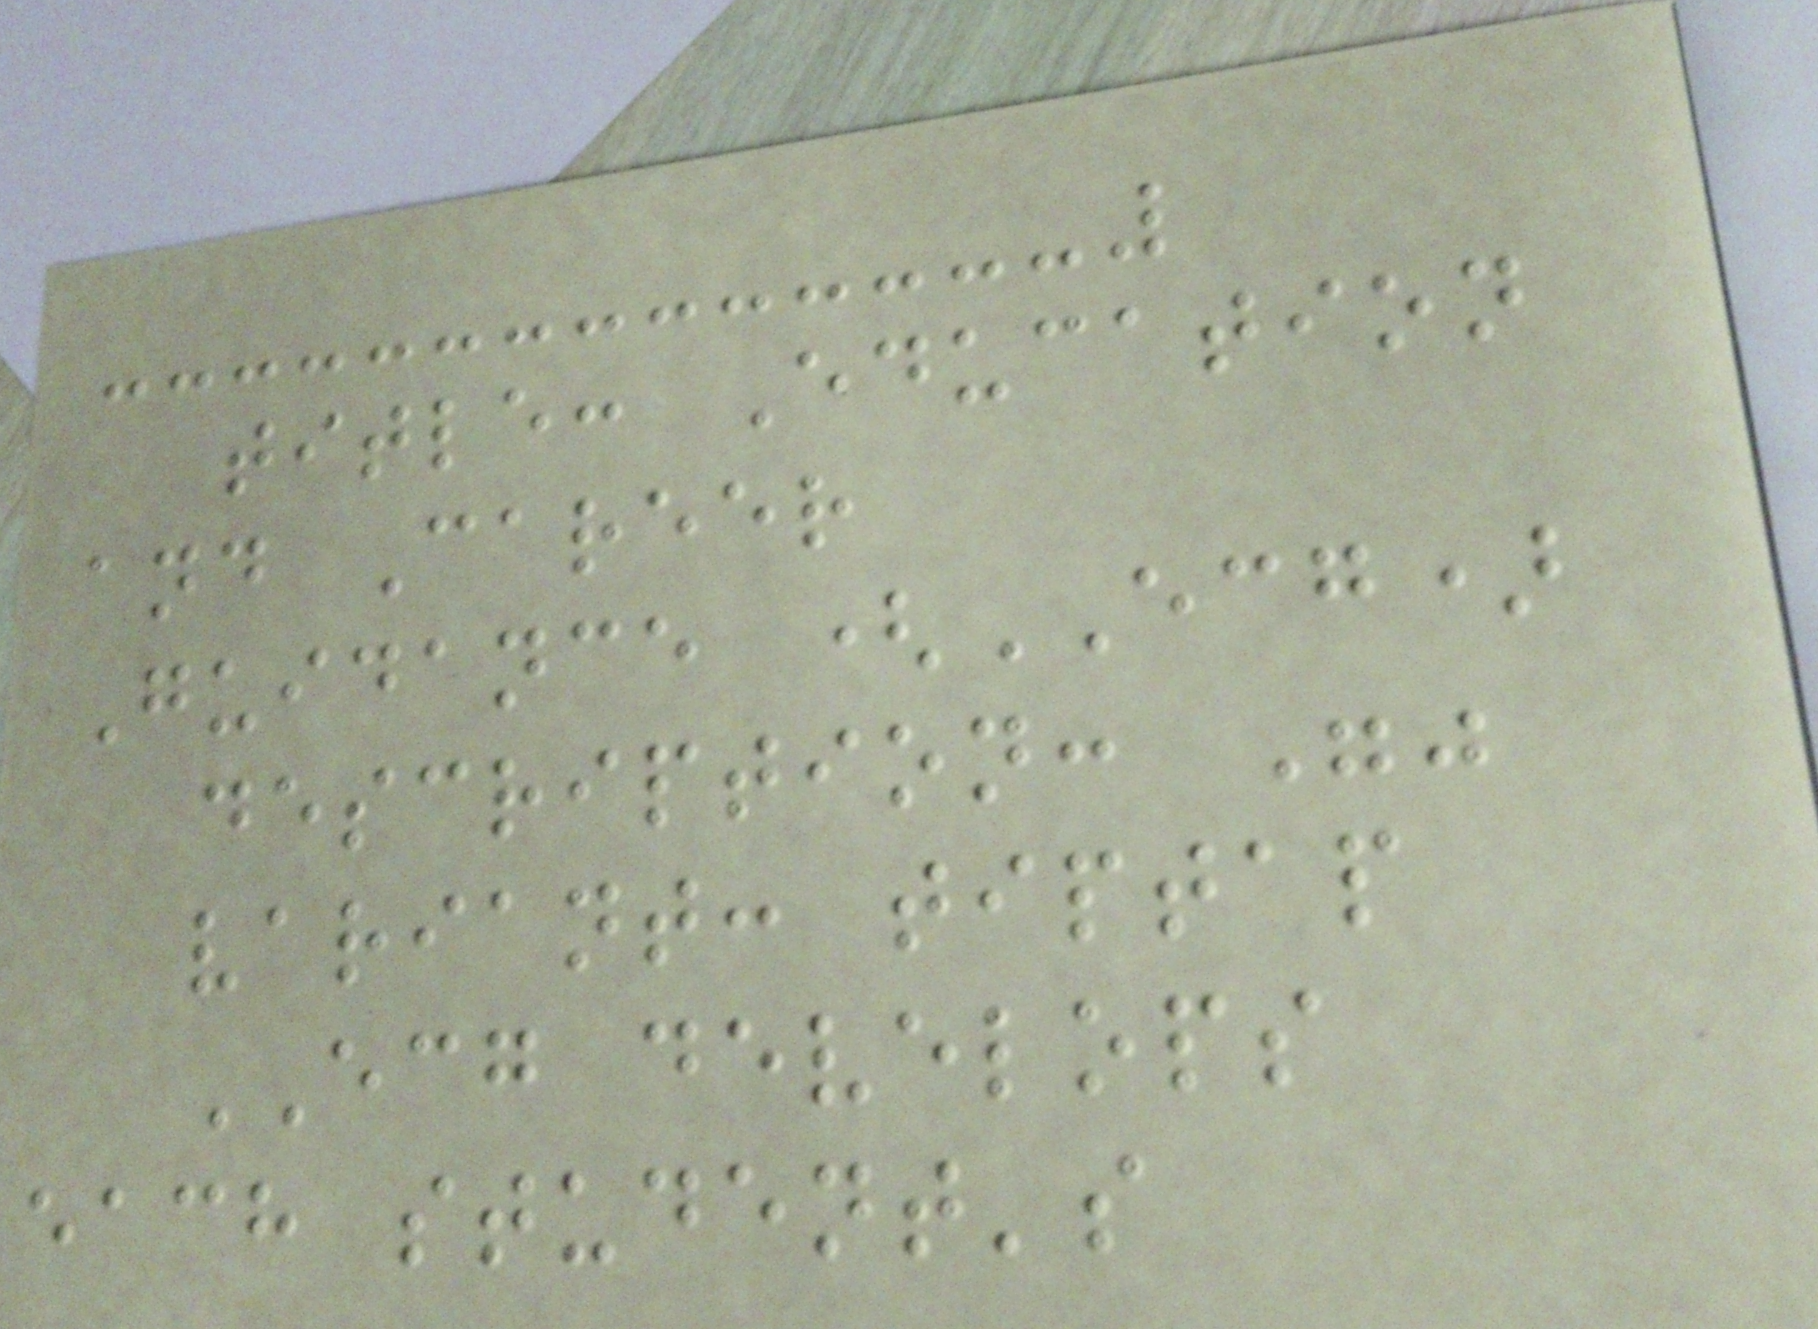title: Education
and Career
Guidance (ECG)
description: ""
variant: tiptap
ECG develops
each student's
